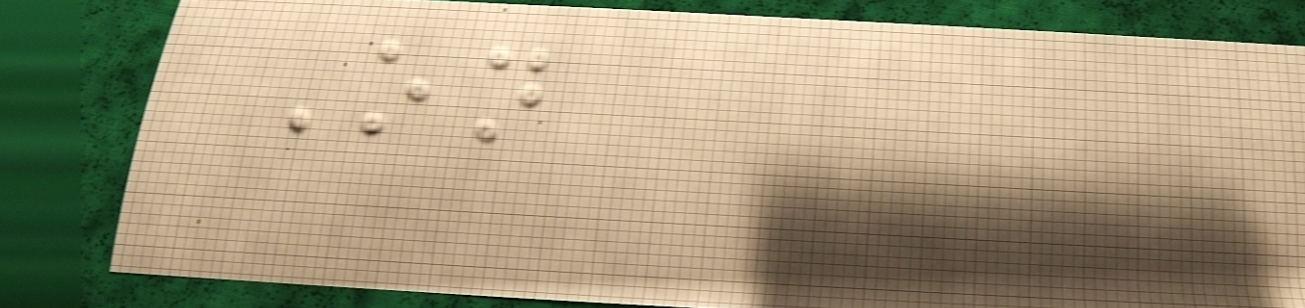On
